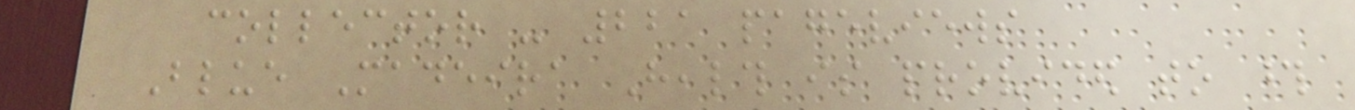collector - 221 pageviews
Blue Madeira Health is provided to those
